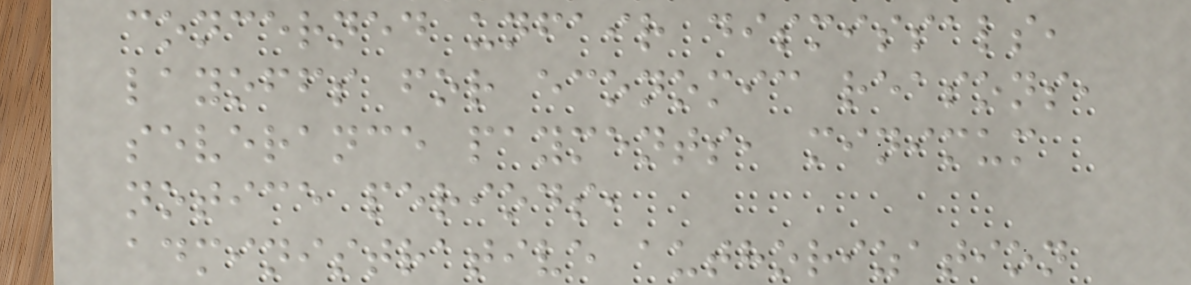concerned unfair dismissals,
layoffs for economic reasons,
severance payments, minimum
notice periods,
administrative authorization
